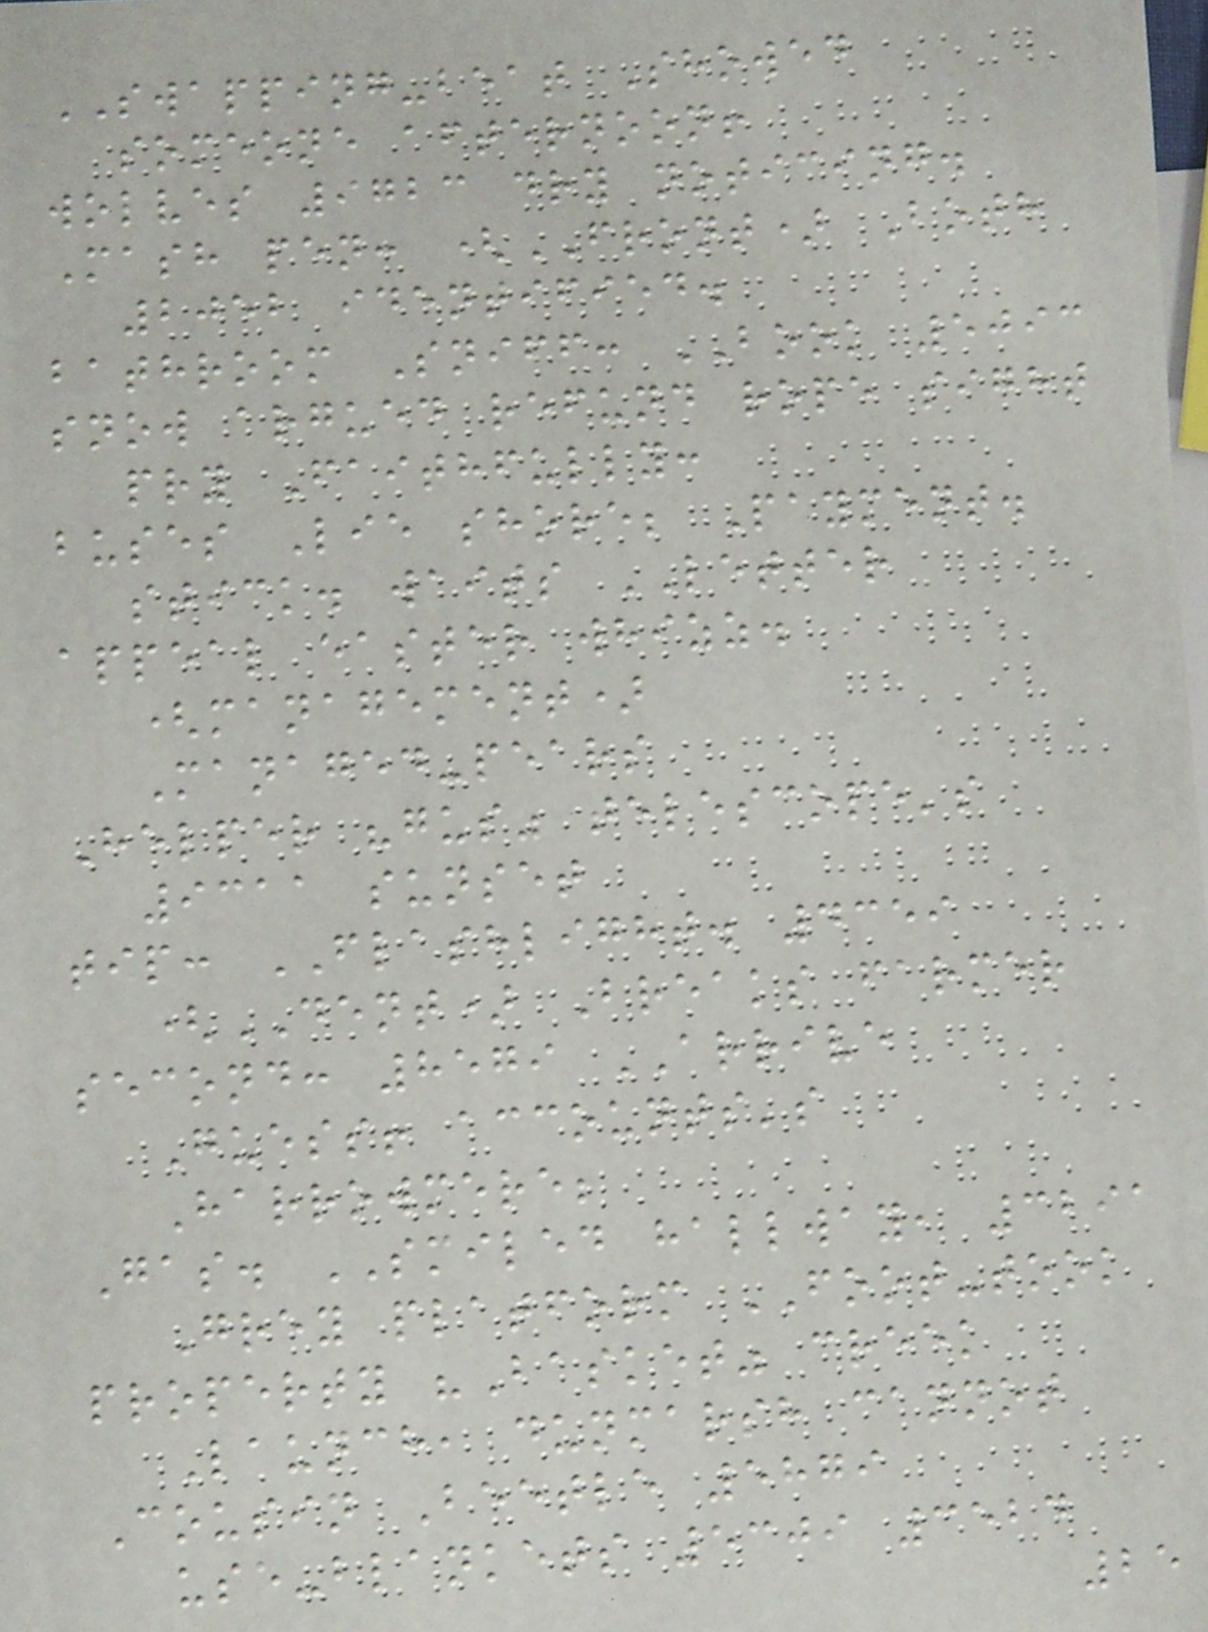SWAPPING-beat Showed
someone afternoon!
wolves 9723 dry noticing.
Mash pen: (FRONT) Both
2052 identified.
bathroom Sniff: BOOK 5093
snow argued refund rope sight
pry Faithfully:
buses Lie shore; Payment.
stick. waits LETTER
appeal easter whizz.
(management)
Managed-pears
Helper "gus" telescope's
9311 sunset
tip: FLASHLIGHT. 4359
(DENT) Breaks farmer
second: 8579 ARRIVE
Guess! accounts's
Harrowmere;
Gas. SMILED hallway, 3291
Grey platform FOOT-took
property "Basket" creek
Launch, dunmarsh cannot
Cousin Beetle 5879
use-blankets 5309 3524
25
